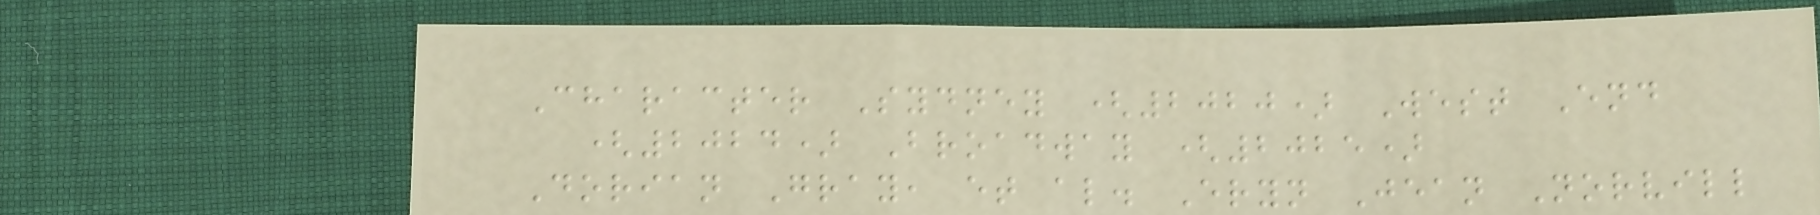Character Sydney (2020) West End
(2024) Broadway (2025)
Dorian Gray, et al. Eryn Jean Norvill
